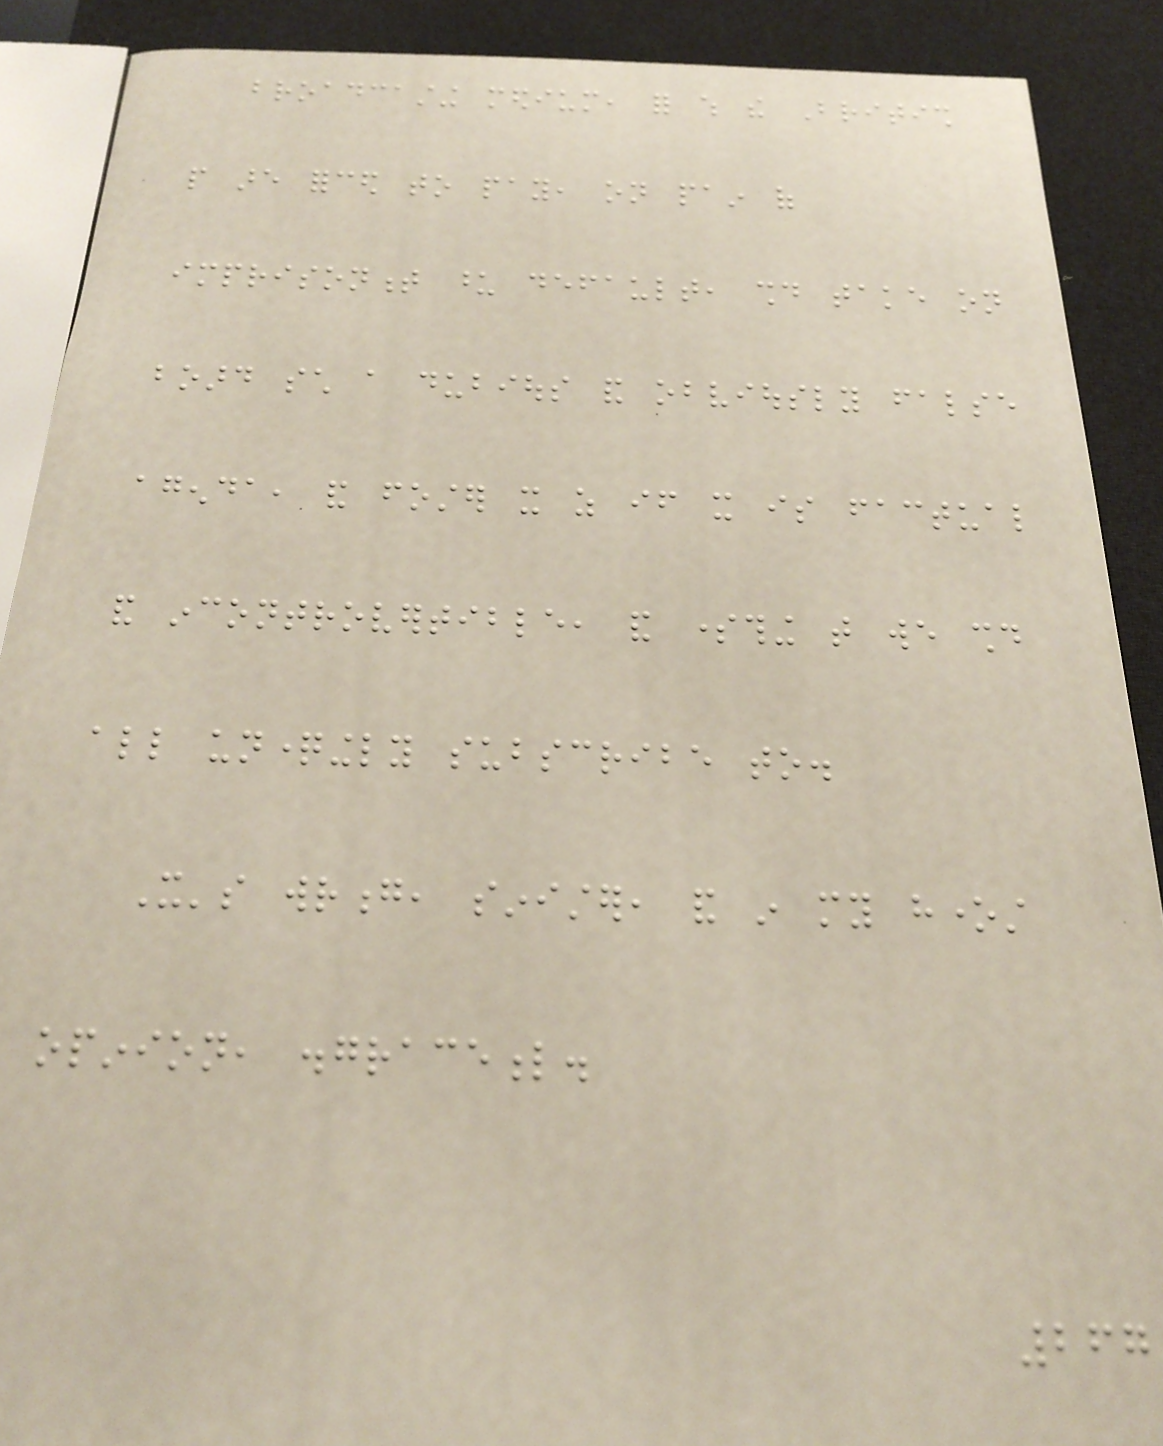broadcasting medium, for which the British
people are forced to pay, on pain of
imprisonment upon default, should take on
board such a dubious and obviously false
agenda, and foster it as if it is factual
and incontrovertible, and something that we should
all unquestioningly subscribe to.
It's wrong, sinister, and in my honest
opinion, disgraceful.
267
